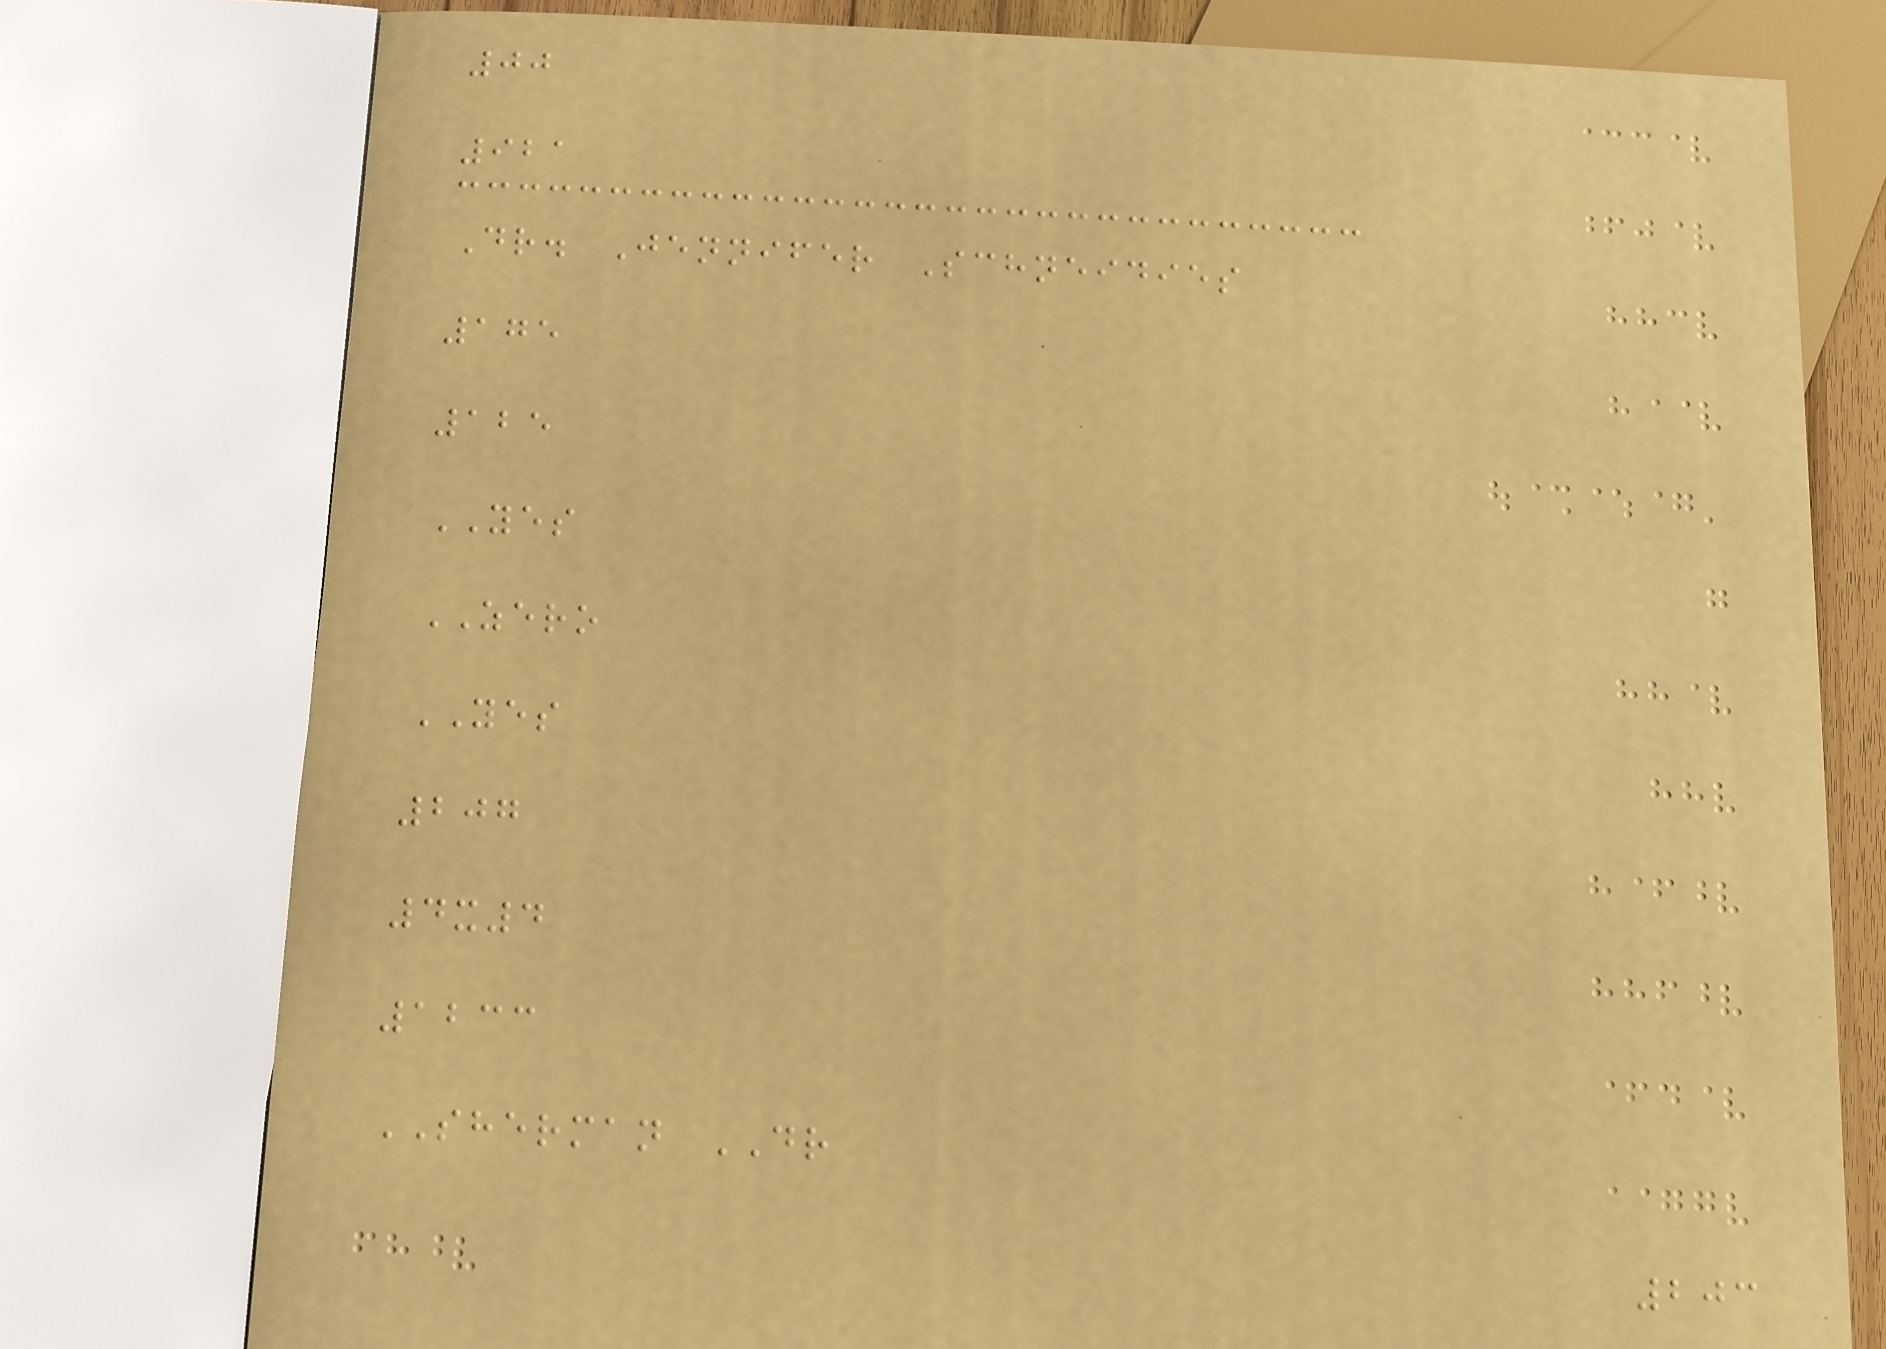00
921
Dr. Jennifer Schneidies
175
125
YES
ZERO
YES
207
4x4
1233
SHERMAN DR
203
